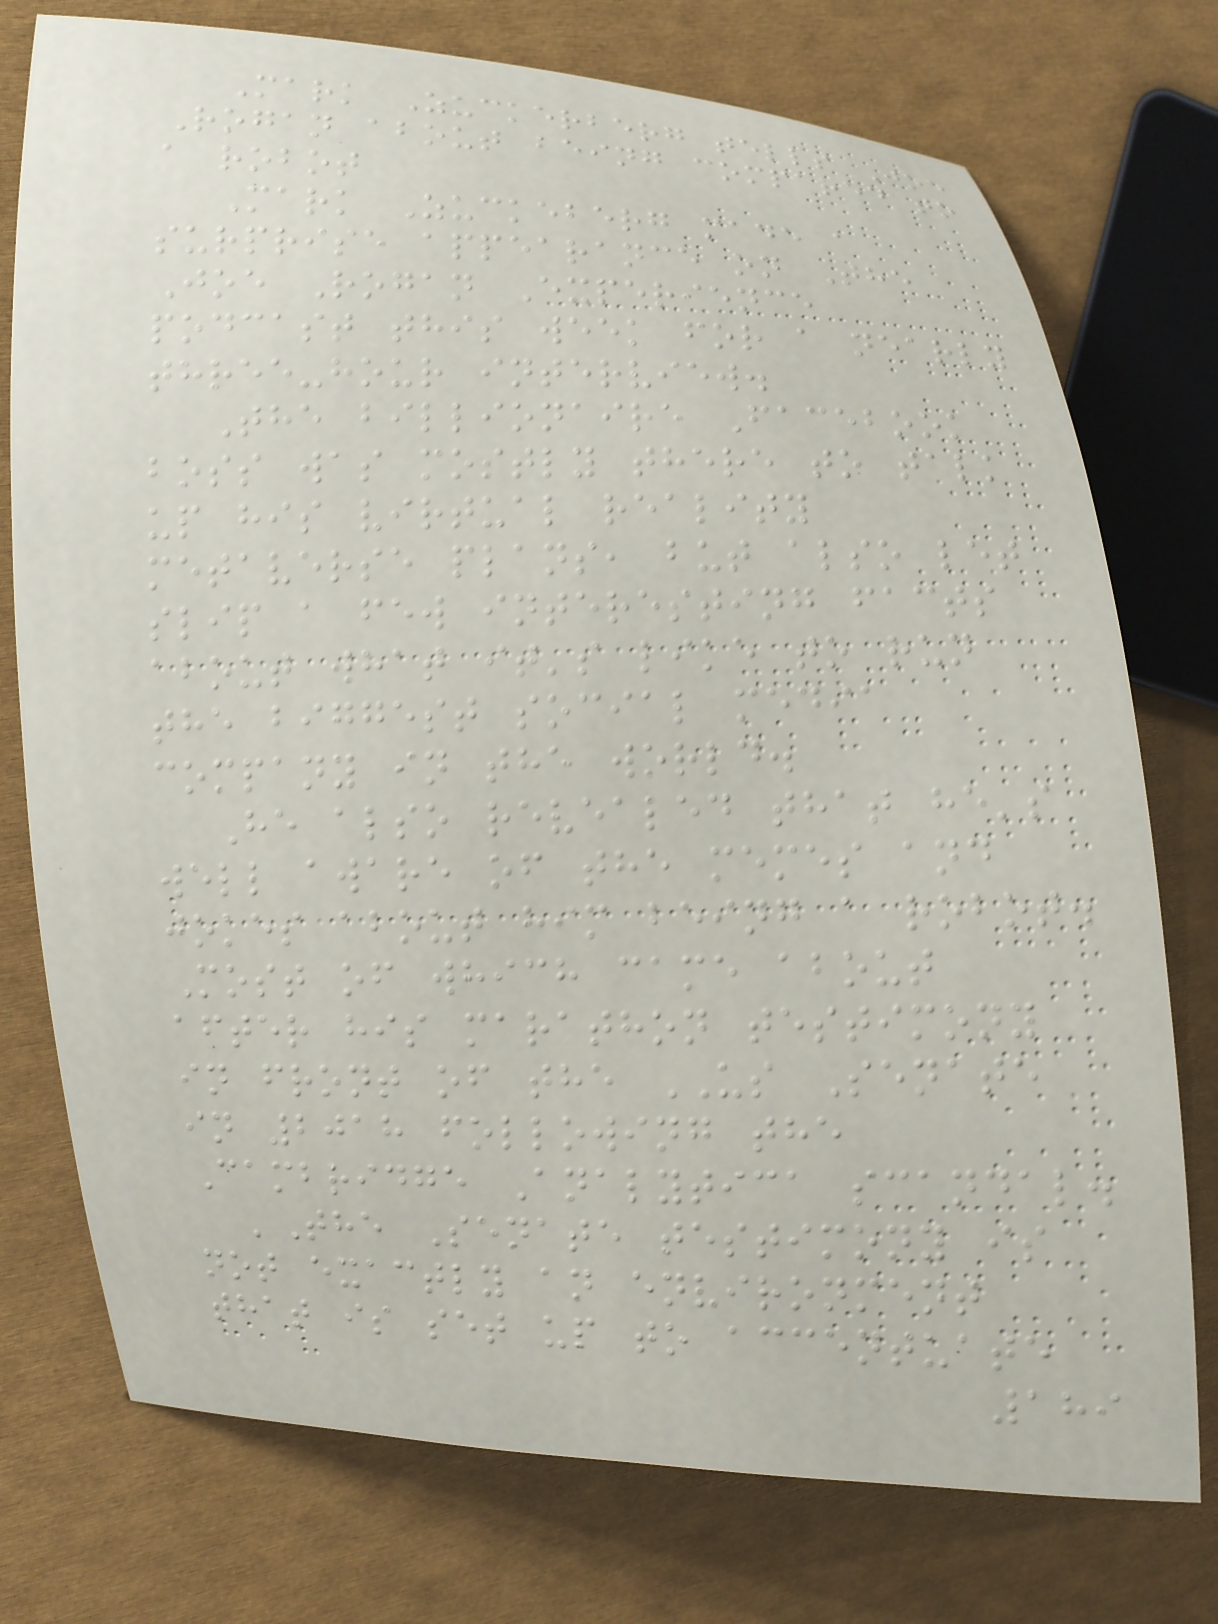Mark Zuckerberg tells Joe
Rogan about being compared to
a robot
Mark Zuckeberg made a
surprise appearance on The
Joe Rogan Experience
podcast this week for a nearly
three-hour interview.
The billionaire Facebook
boss was mostly there to talk
up his virtual reality
metaverse plans, but also let
slip a few interesting facts
about what it's like to run
the biggest social media
company in the world.
He also revealed that he's
well aware of the memes and
jokes about him being a robot.
Most of which came about
after his marathon testimony
in front of the US Senate
in 2018 following the
Cambridge Analytica scandal.
'The Senate testimony is
not exactly an environment
that is set up to accentuate
189
